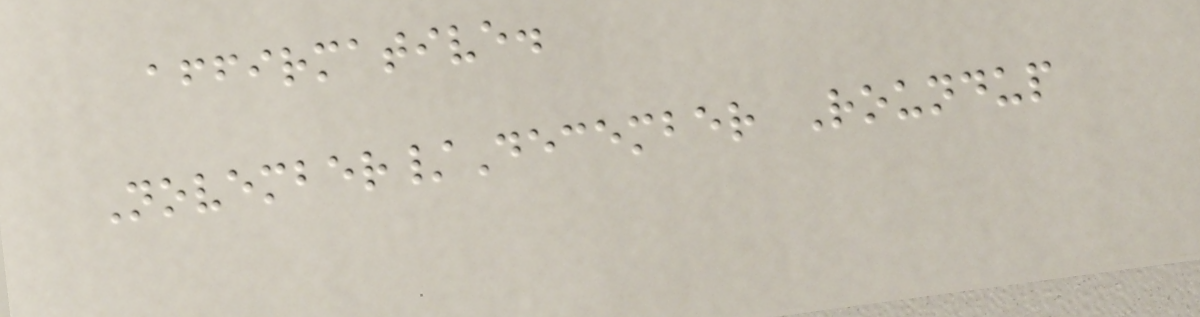affirmative.
November/December Roundup
